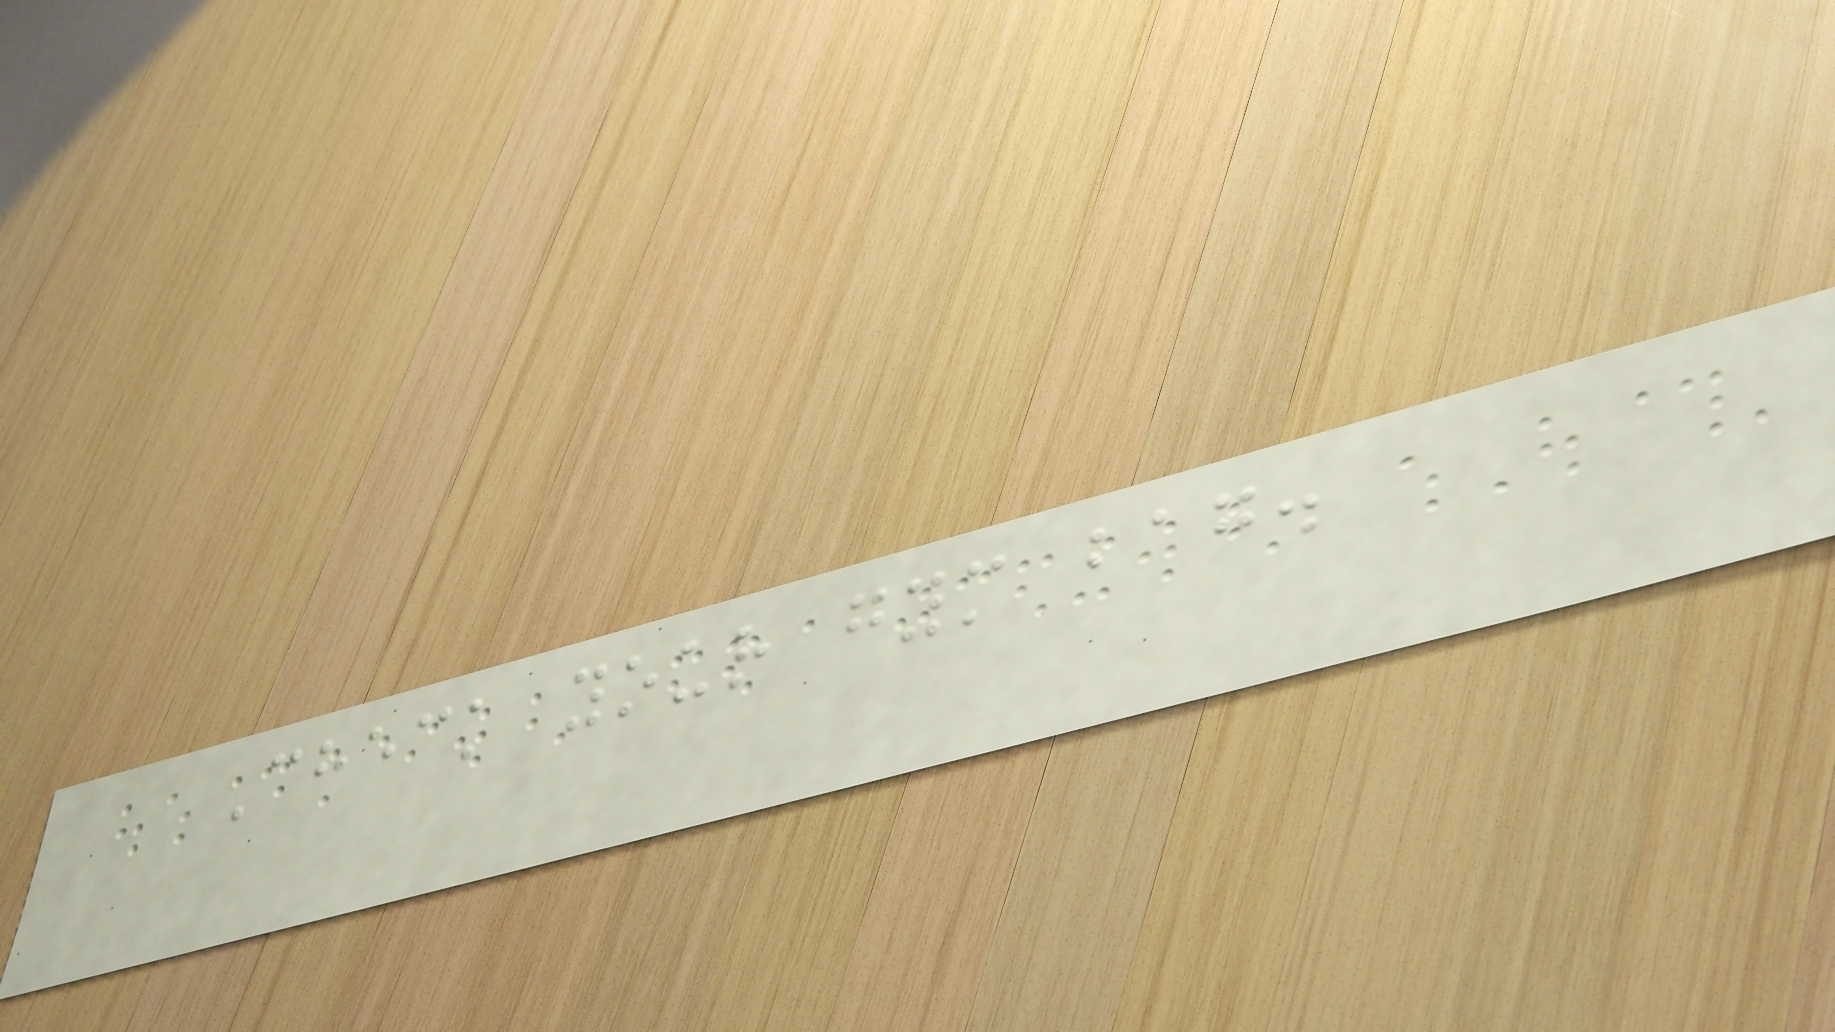Check your gym bag.
